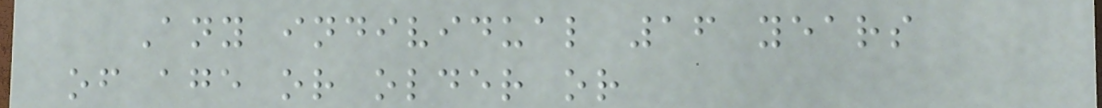Any individual 16 years
of age or older or
